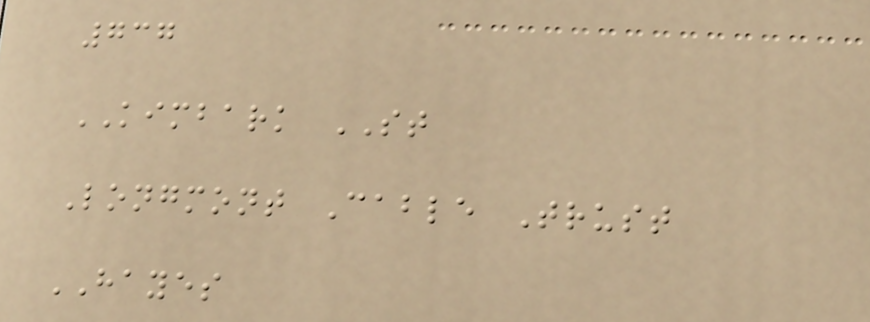737
KIMBARK ST
Longmont Cable Trust
HAYES
